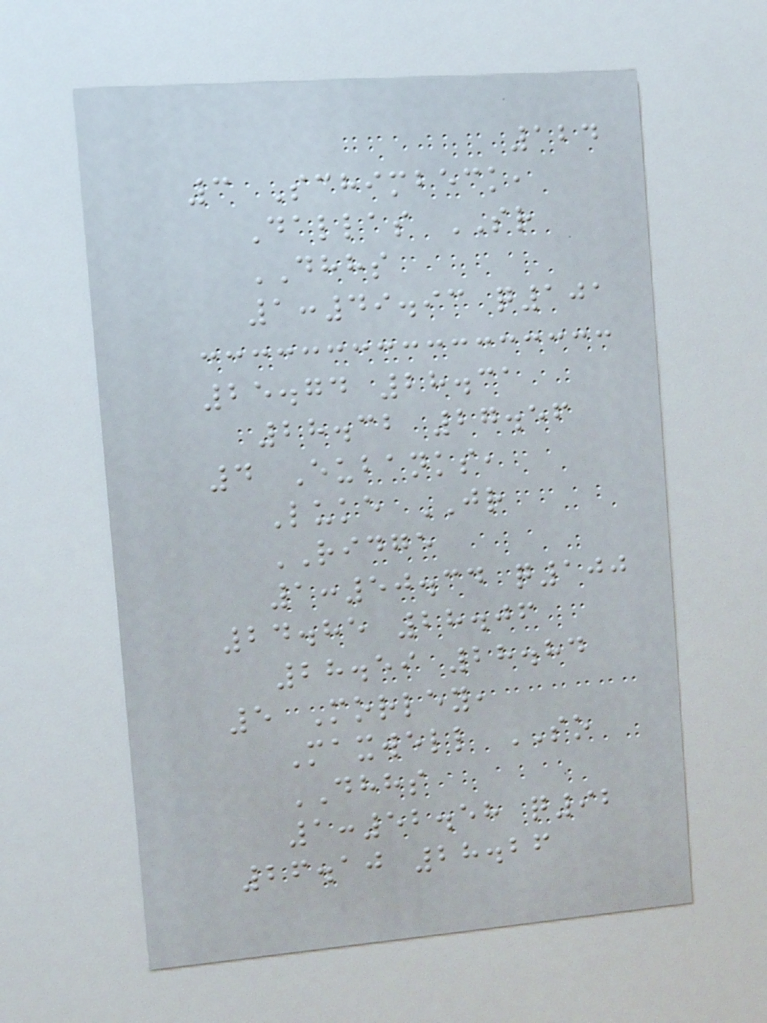124
3 Schimbeck,
Dallas SR
DHHS
1:49.93 q101
25.74 28.31
28.32 27.56
4 Eubanks,
Luke JR
RIDGE
1:50.34 q100
24.85 28.06
28.59 28.84
5 Morley,
Maxwell SO
DHHS
1:52.58 q92
26.10 28.26
